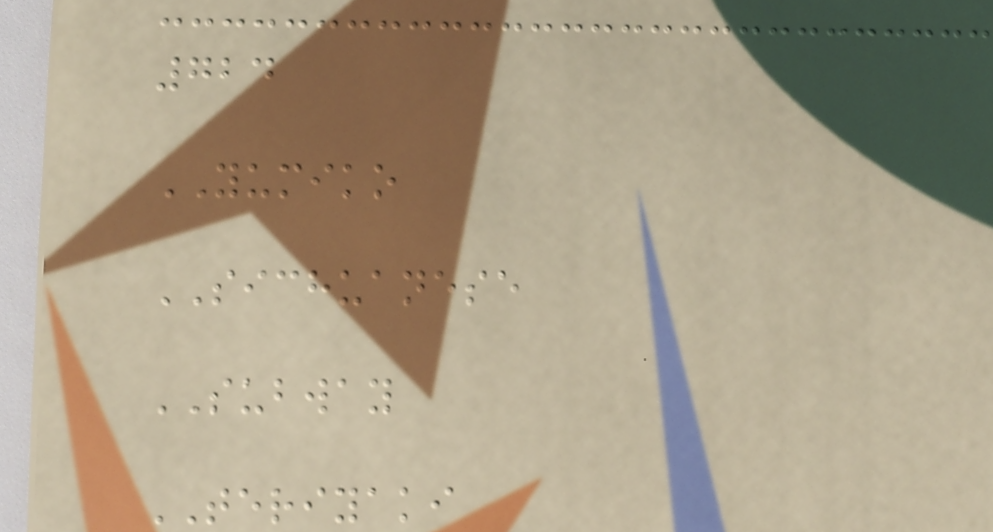724
YUMIKO
SICHUANESE
SUBWAY
TERIYAKI
